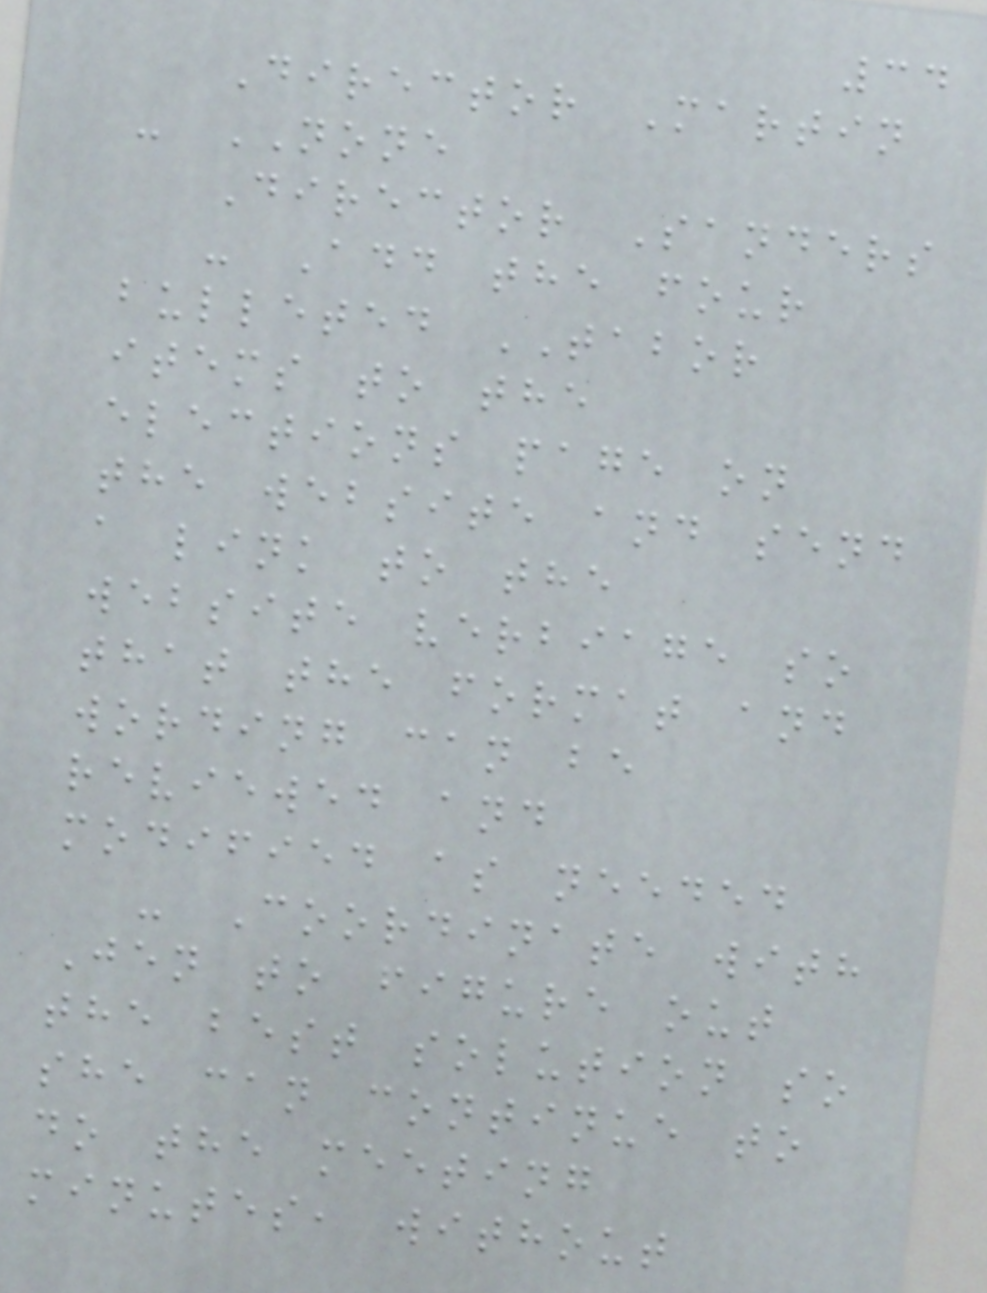34
Director Martin
- NONE
Director Sanders
- Add the four
bulleted TABOR
items to the
elections page on
the website and send
a link to the
website verbiage so
that the format and
wording can be
reviewed and
modified as needed
- Coordinate with
Jen to figure out
the best solution so
she can continue to
do the meeting
minutes, without
